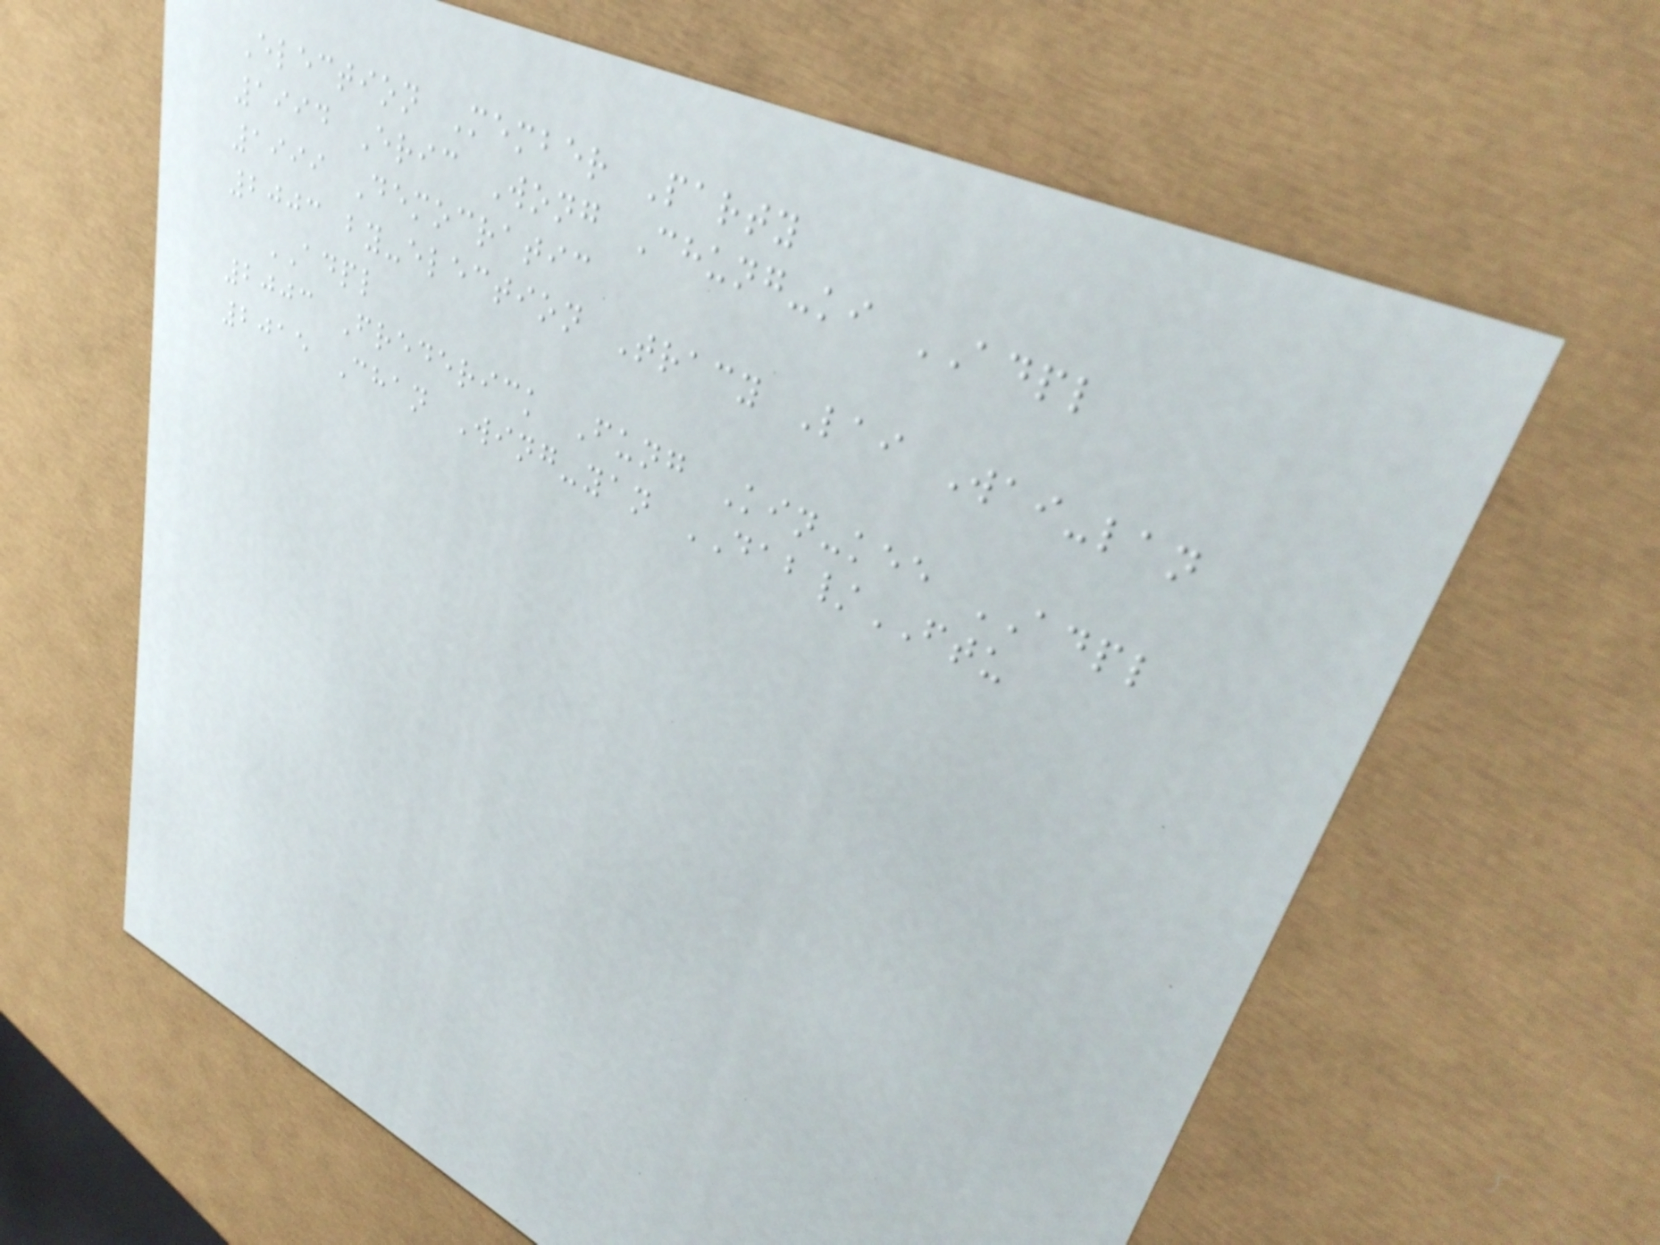Election Member Party
1994 Eric Wong Chung-ki ADPL
1999 Democratic
2003 by-election Tracy Lai Wai-lan
ADPL
2003 Frederick Fung Kin-kee ADPL
2015 Chan Wing-yan DAB/FTU
